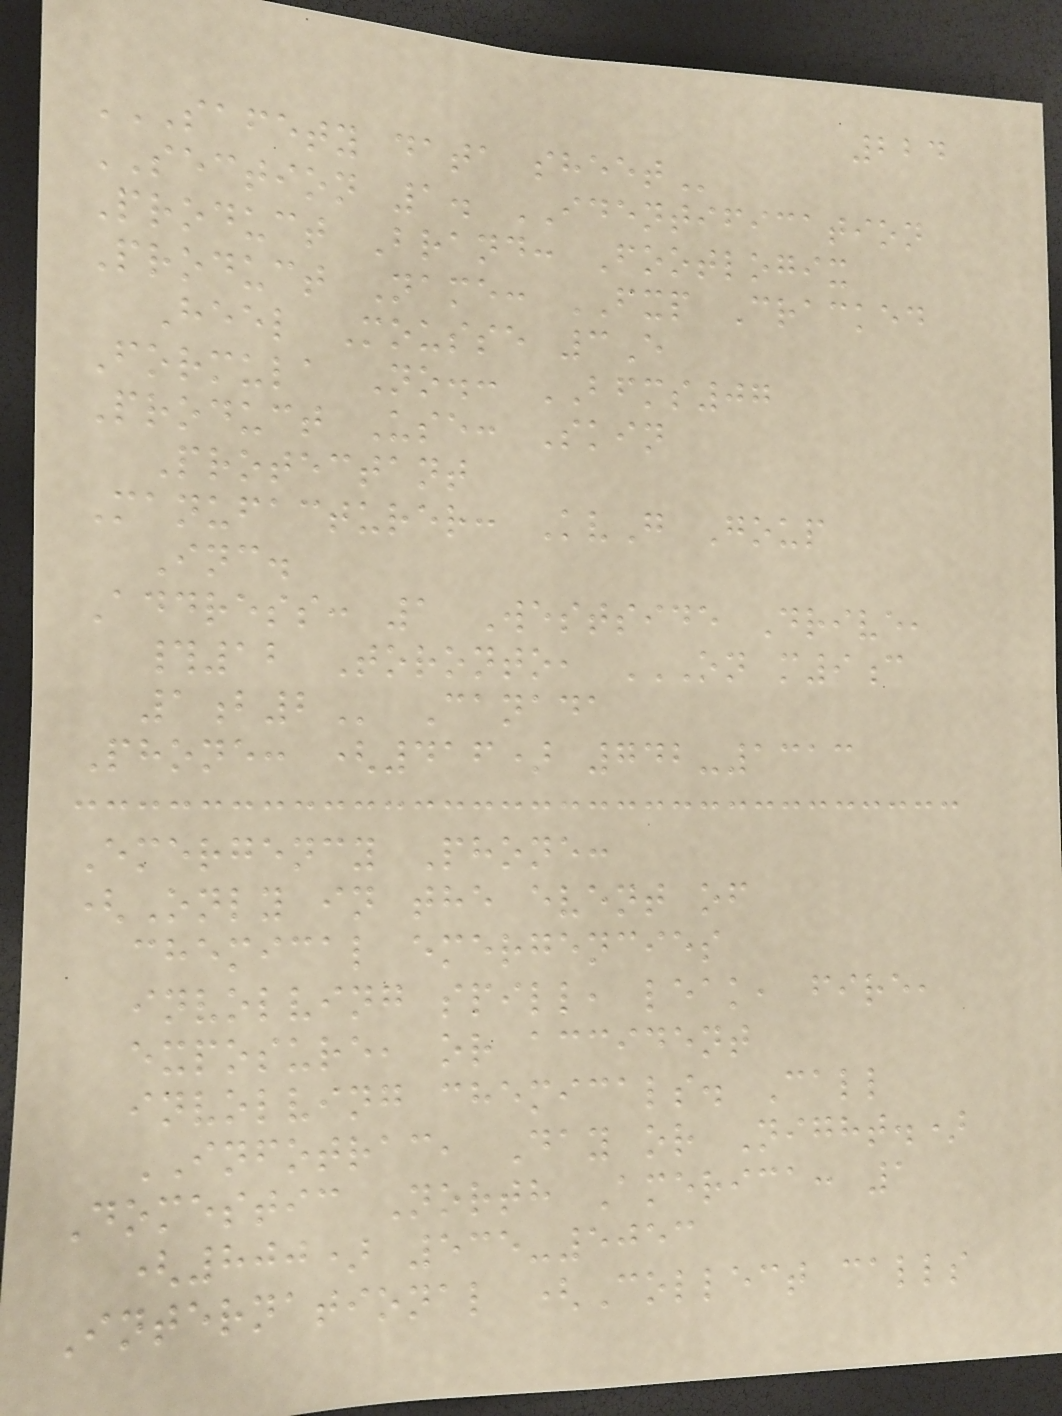224
SAFETY DATA SHEET
SECTION 1. IDENTIFICATION
Product Brand: Footlogix
Product Name: FXP Cracked
Heel Mousse 3E
Formula No.: BFMS07
Product Use: Skin
Protectant
Manufacturer: KvG Goup
Inc.
Address: 1 Westside Drive,
#12 Toronto, ON M9C
1B2 Canada
Phone: (416) 742-1313
Emergency Phone:
(Only in the event of
chemical emergencies
involving spill, leak, fire,
exposure, or accident
involving chemicals. Call
INFOTRAC, Day or Night.)
Domestic North America: 1
(800) 535-5053
International (Collect calls
